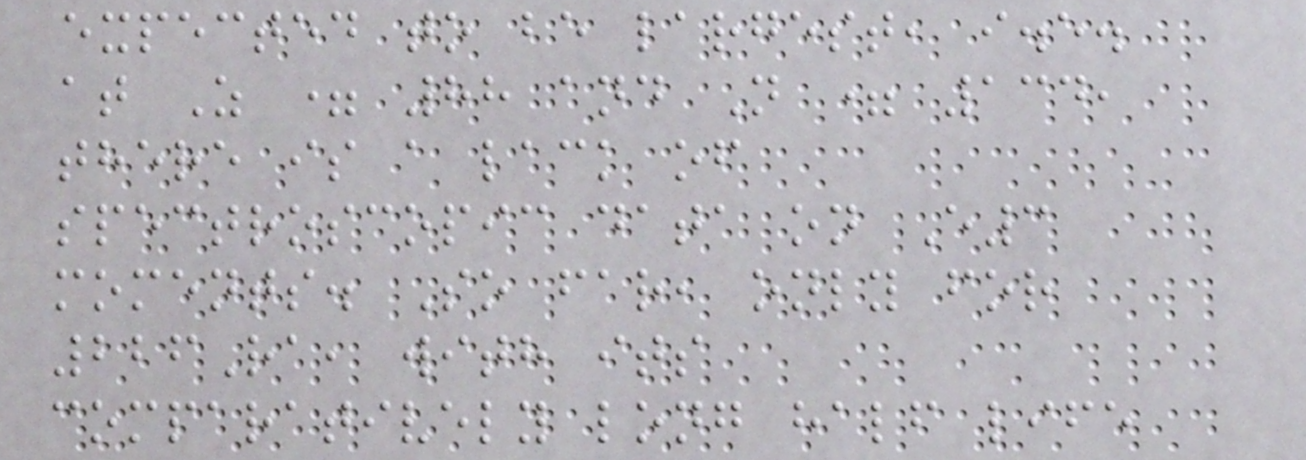expected to be largest, i.e.
at Z = 88 and N = 134,
there is a lack of
spectroscopic data on E3
moments. So far, only for
226Ra, with its
comparatively long half life
